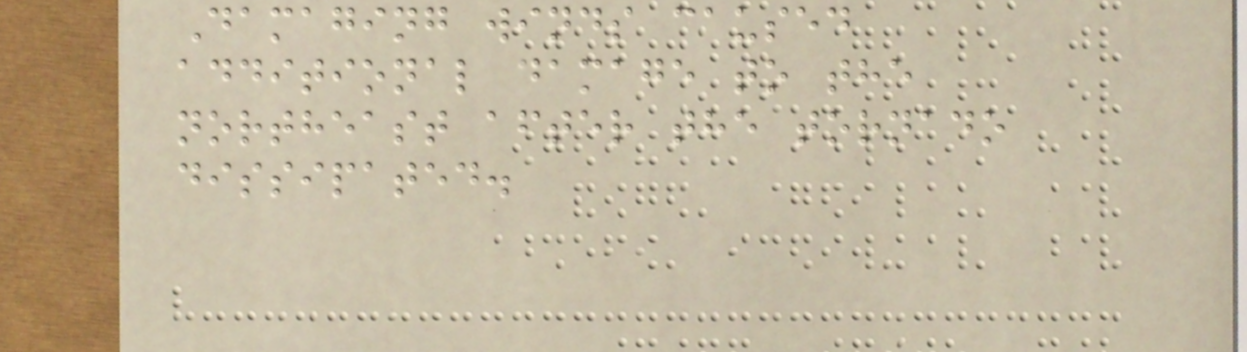Damaging winds caused
additional damage to the
northeast after the tornado
dissipated.
